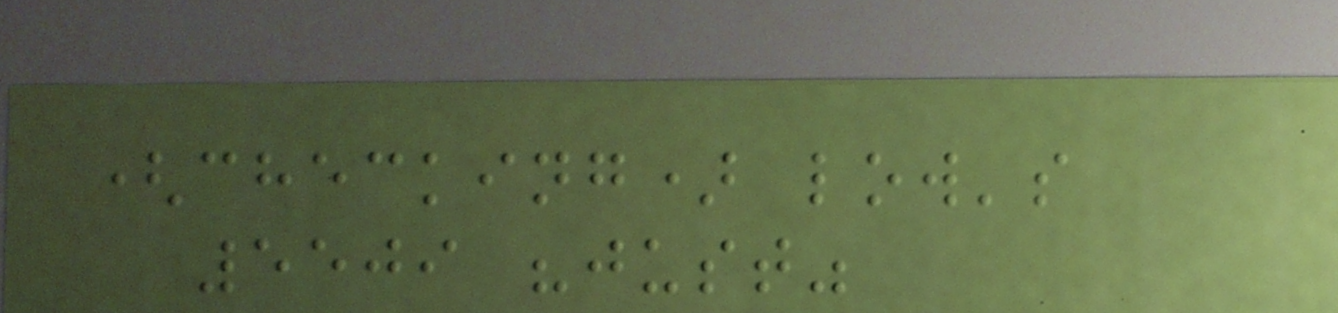(checking) low's
5509 "just"
